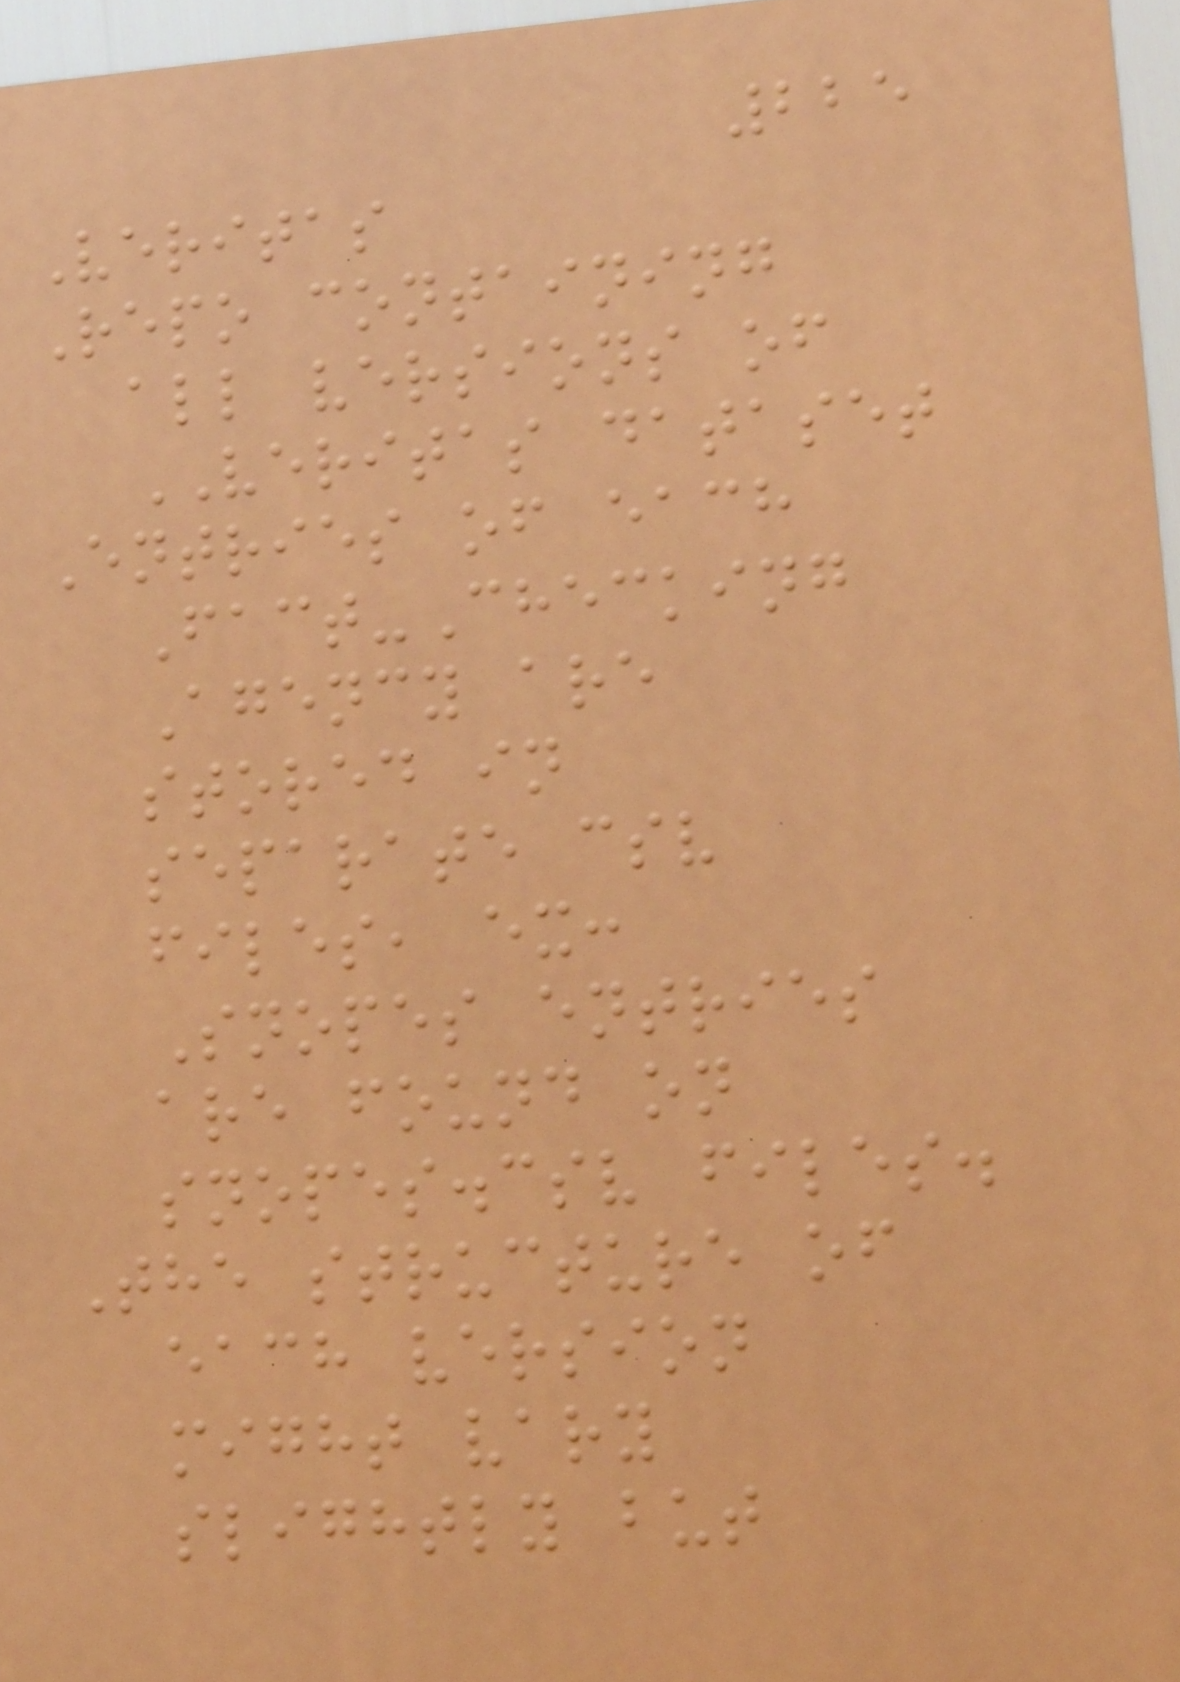225
Veritas
Repo containing
all versions of
VERITAS dataset
Entries of each
Fact-Checking
Agency are
stored in
separate csv
files, ex:
Snopes entries
are found on
snopes.csv files.
The structure of
each version
might vary
slightly but
